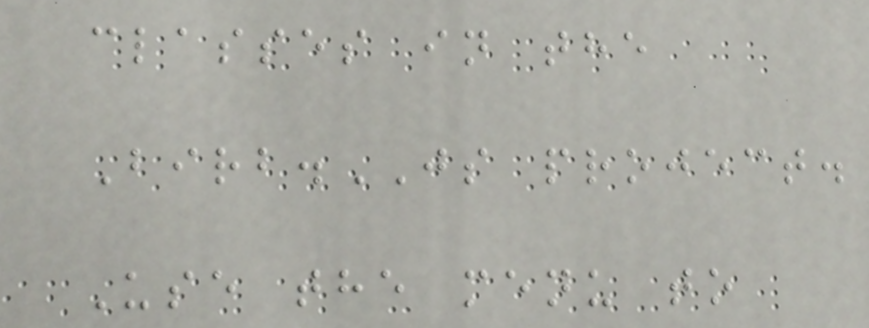classes in the
Birb.JS project.
Use the menu to
